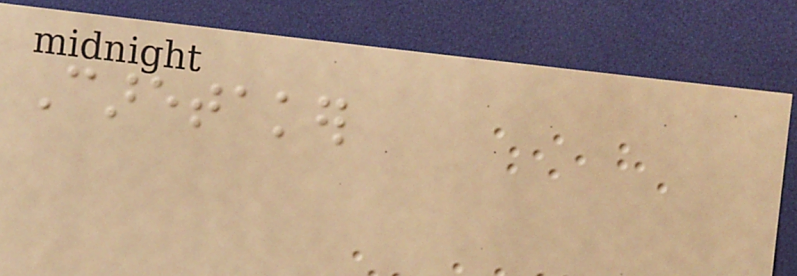Caretaker
